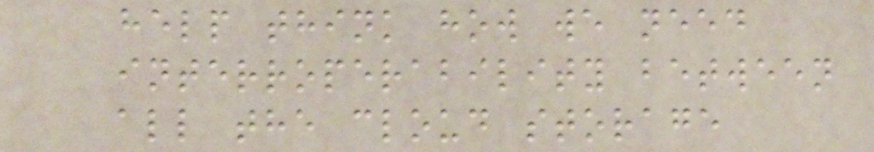help think how we need
interroperability between
all the cloud storage
